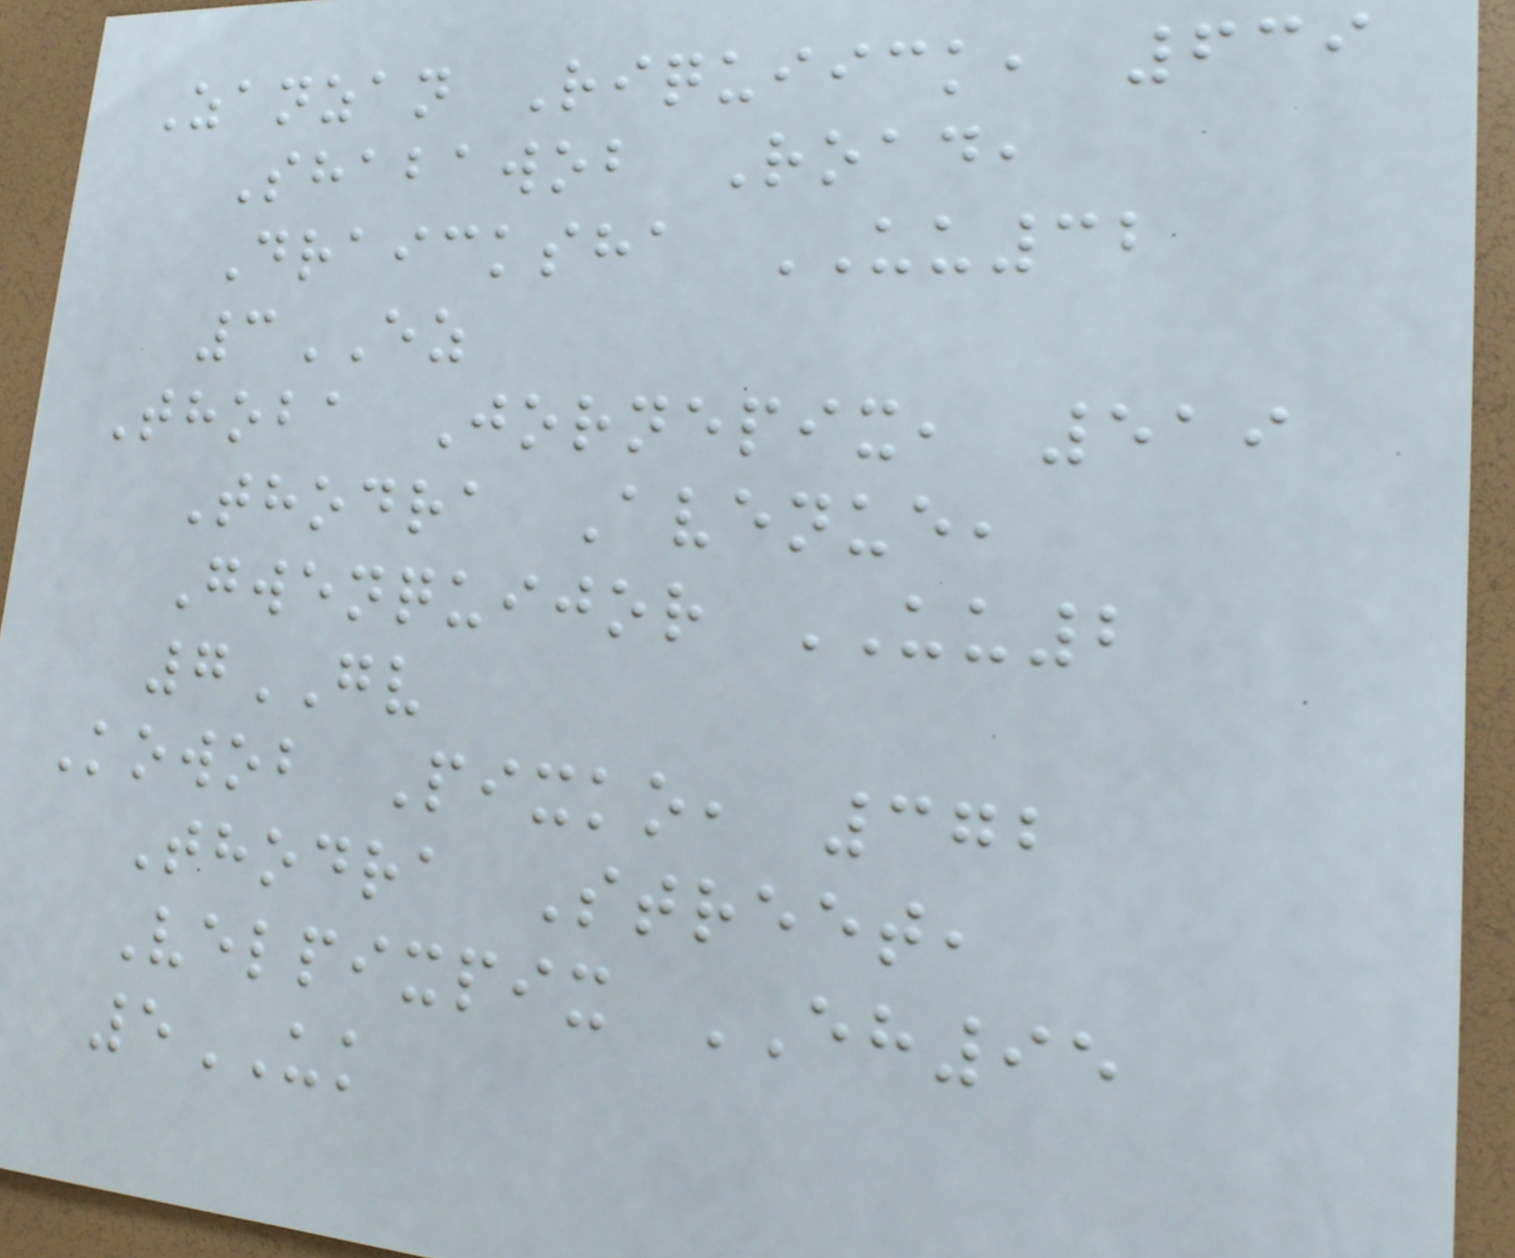Zanzan Riquiick, 639
Shabawob Road,
Draicksha UU32
3EZ
Thoba Jornepix, 519
Thodra Avenue,
Gwenquijor UU2
7GV
Kowob Pixko, 372
Thodra Street,
Velpixpix EH95
5UK
